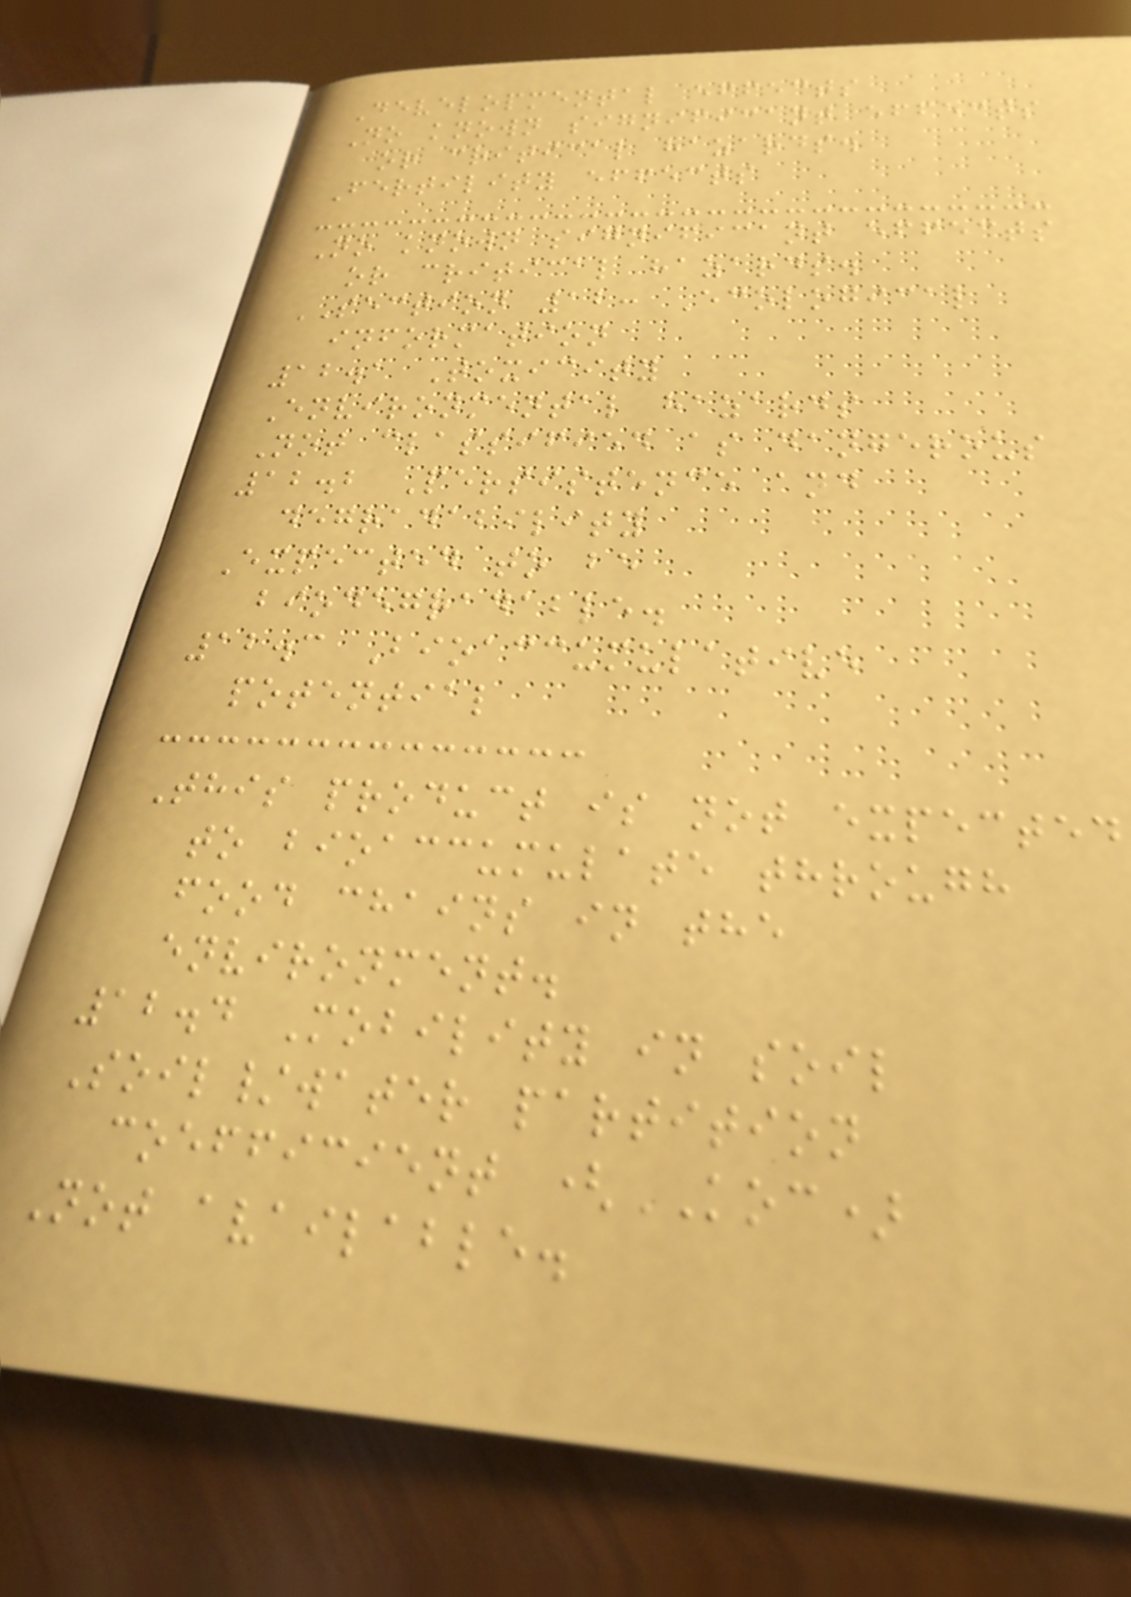Developmental effects
No known significant effects
or critical hazards.
Fertility effects
No known significant effects
or critical hazards.
SECTION 12: Ecological
information
12.1 Toxicity
Environmental hazards
Not classified as dangerous
12.2 Persistence and
degradability
Expected to be
biodegradable.
12.3 Bioaccumulative
potential
This product is not expected
to bioaccumulate through
food chains in the
environment.
12.4 Mobility in soil
Soil/water partition
coefficient (KOC)
Not available.
